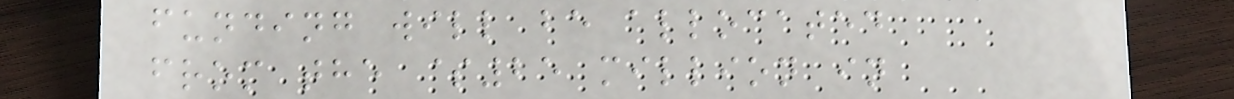funding will be allocated
from the $25 million in
